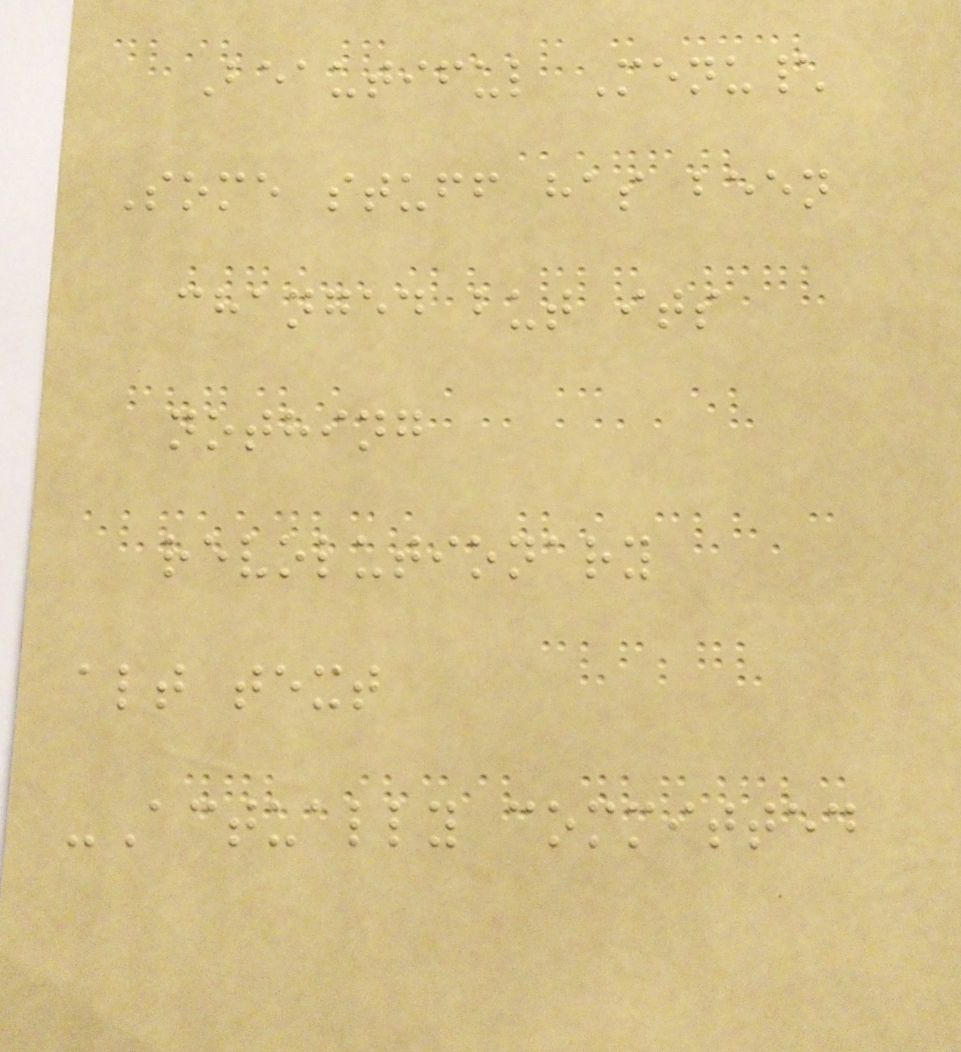Beautiful Menu\
Some stuff has been
changed but its
nothing
revolutionary
alt text
-Actually committed
